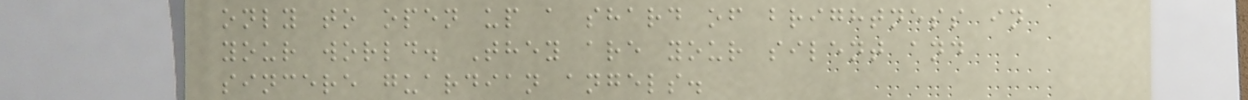only to open up a shard of brightness in
your world. They are your silent and
sincere guardian angels.
